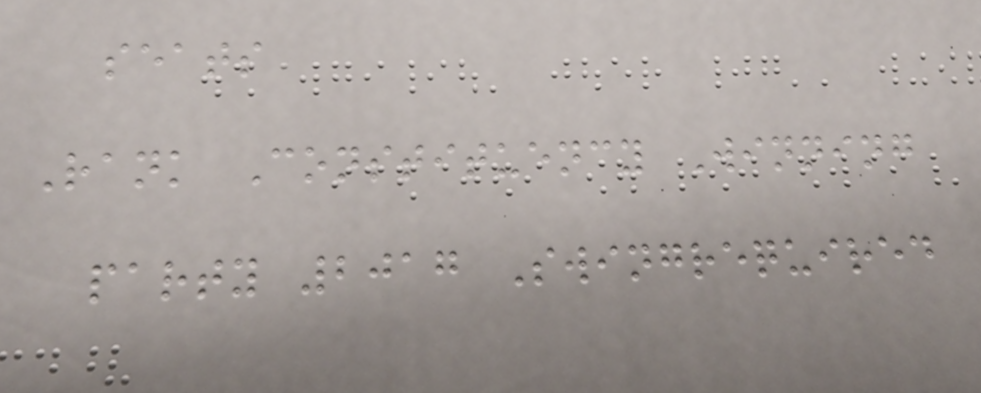seats
Rank Constituency Winning
party 2017 Swingrequired
